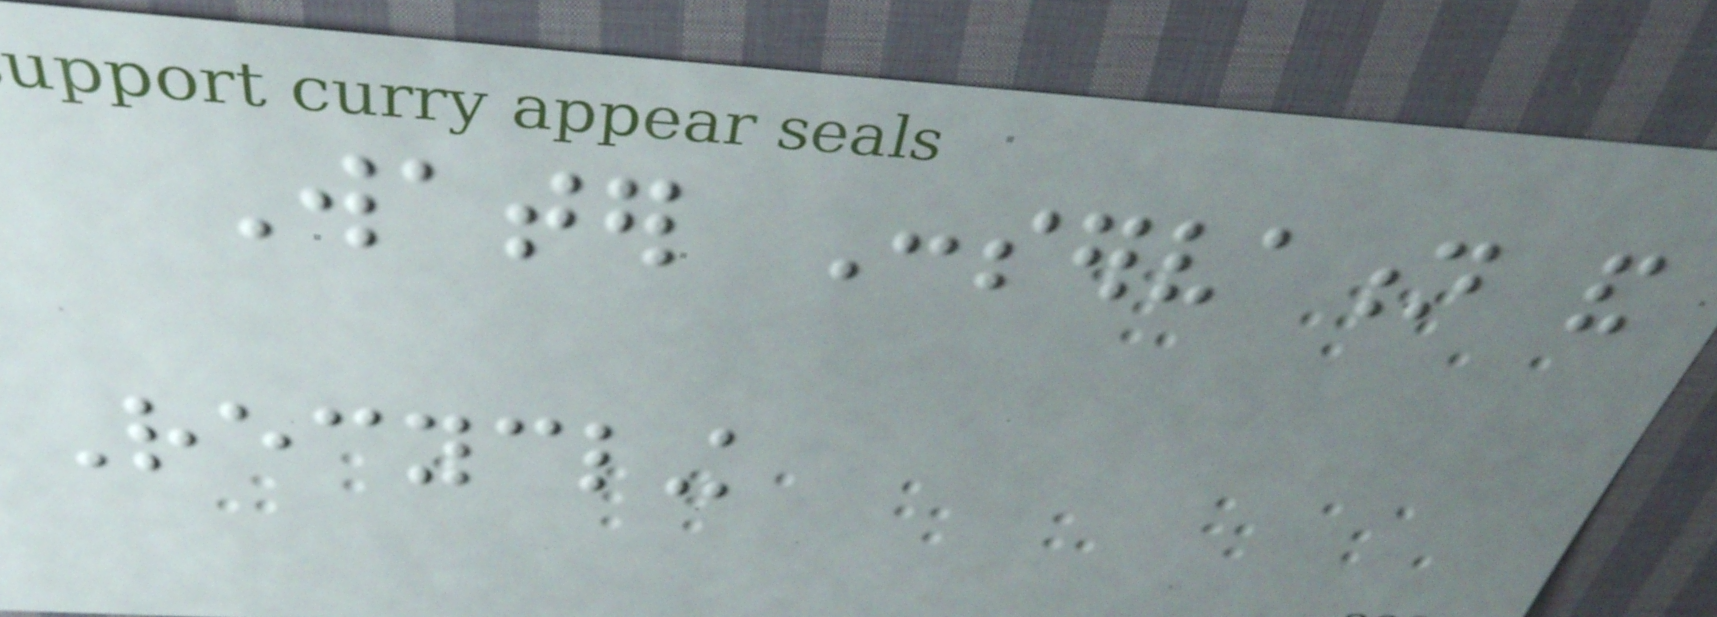Water Conservation and
Recycling
